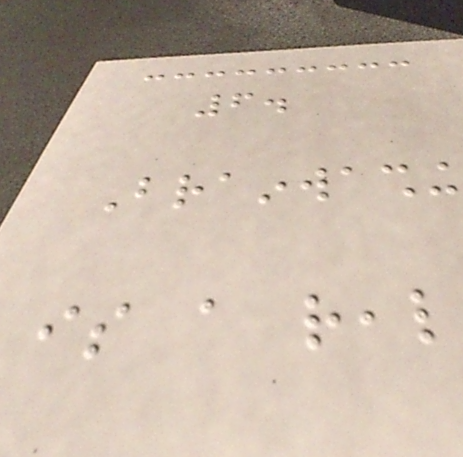6.
Brainwashing
is a real
